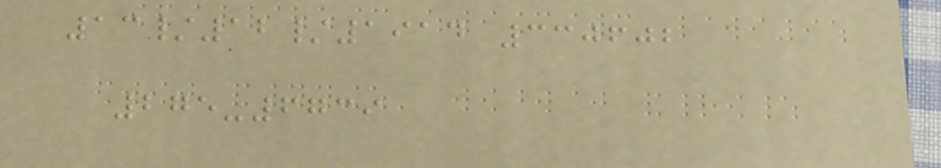13/12/1914 330602
275-6739
